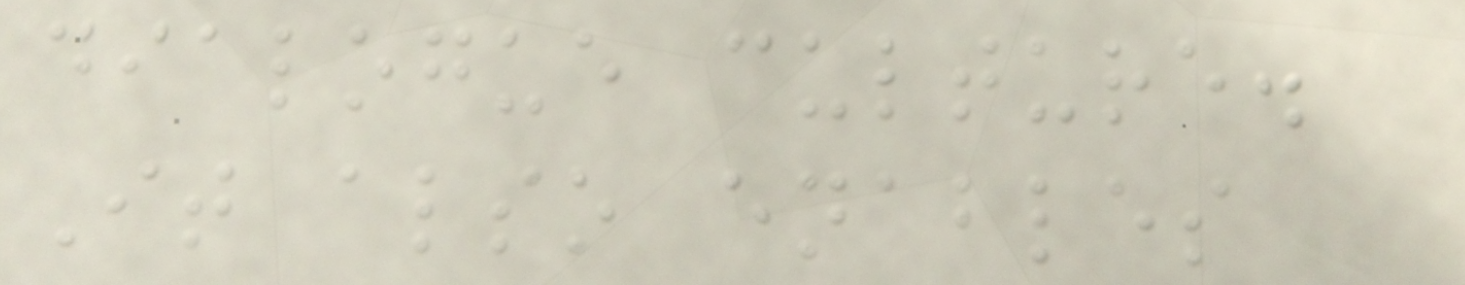dialogue culture.
It also enables
